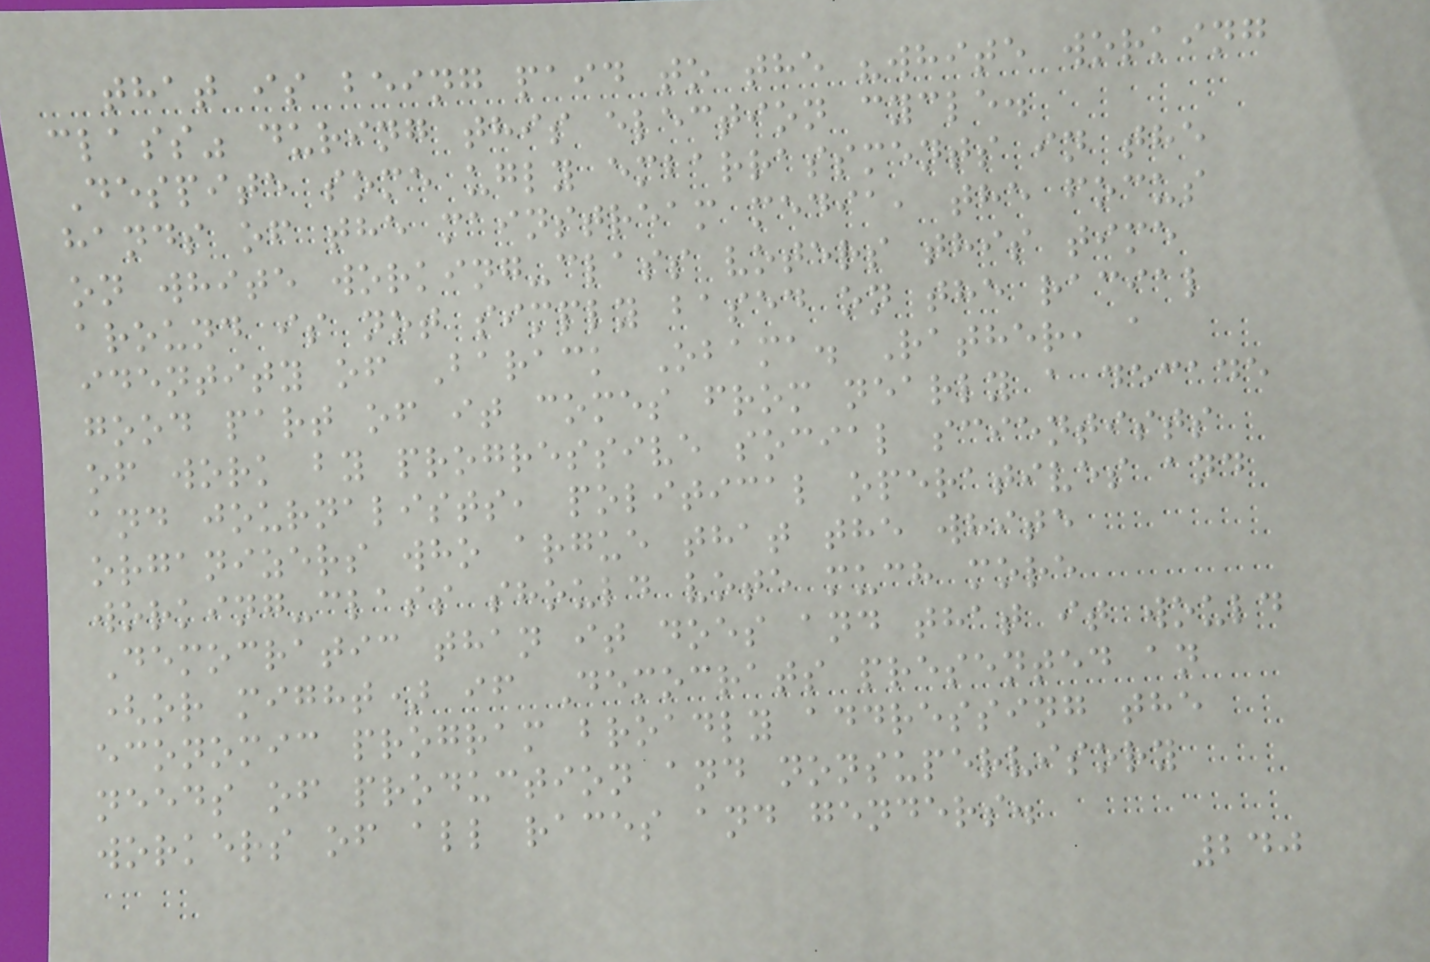that is being paid to the "white working
class" during this election cycle.
Despite some ugly embarrassments in the
hands of the mainstream media, the focus
on white working-class voters this time
around is not simply based on the racial
identity of Barack Obama. Rather, a
good part of it comes from nearly a decade
of work by progressive social scientists
and journalists, political operatives and
organizers who argue that the white
working-class should vote much more
Democratic than it does and that it would
(or might) if Democrats presented an
economic program broadly addressing the
needs of production and nonsupervisory
workers of all races and genders.
240
